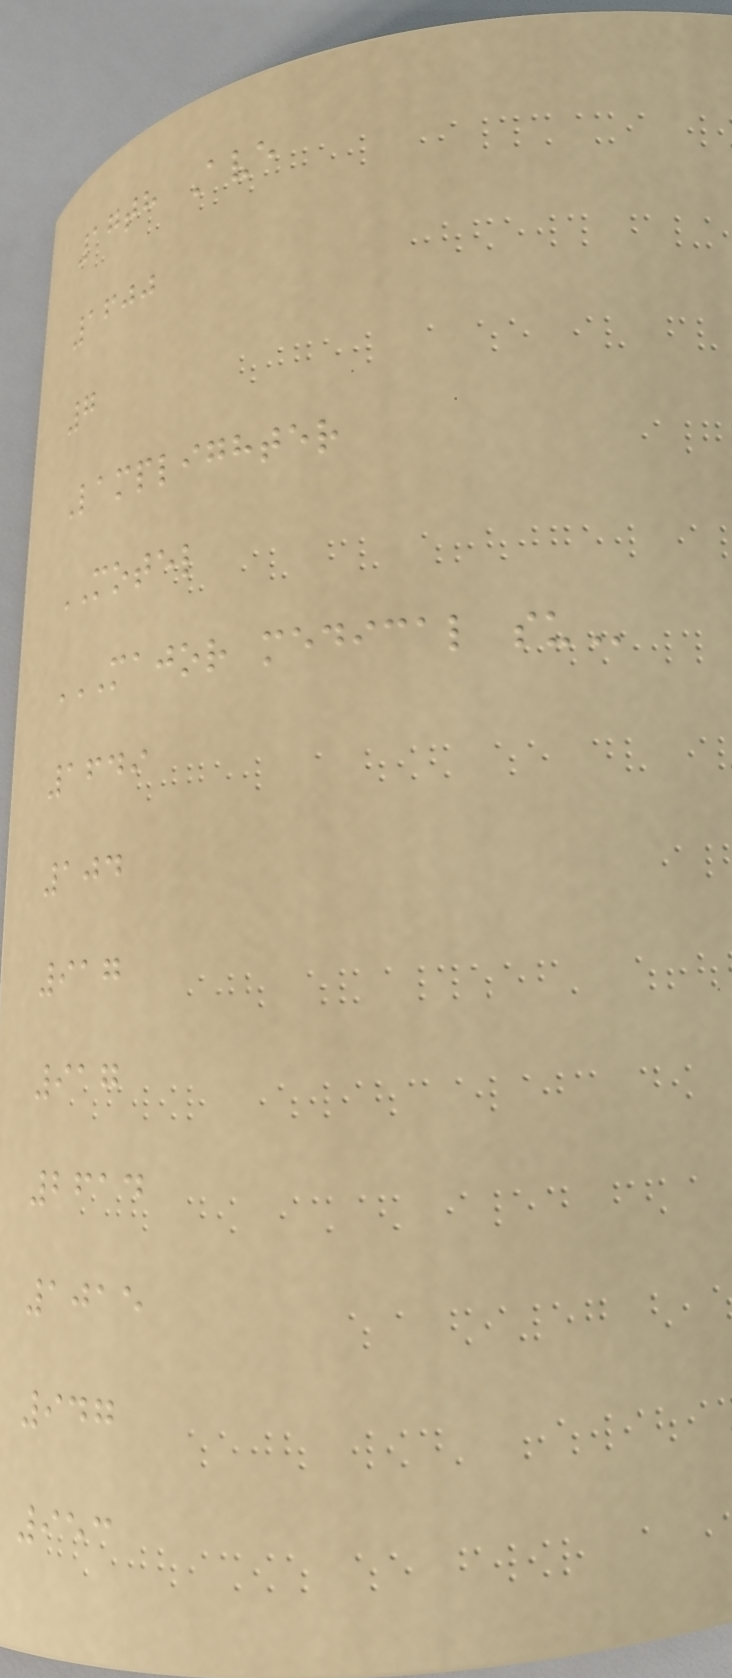17th Ave
1600
7
Lamplighter
MOTEL
MAJOR MEDICAL SU
1649
104
917
917
2614
1015
947
953
